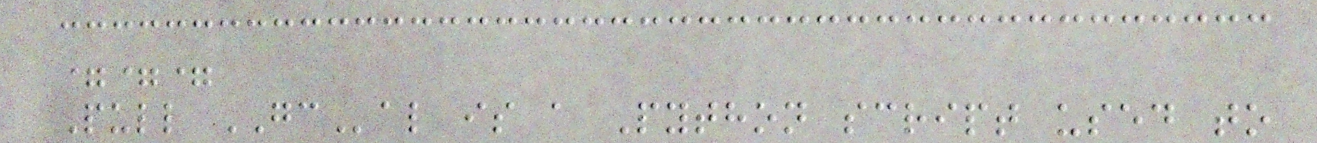===
Pull GCal is a Python script used to
